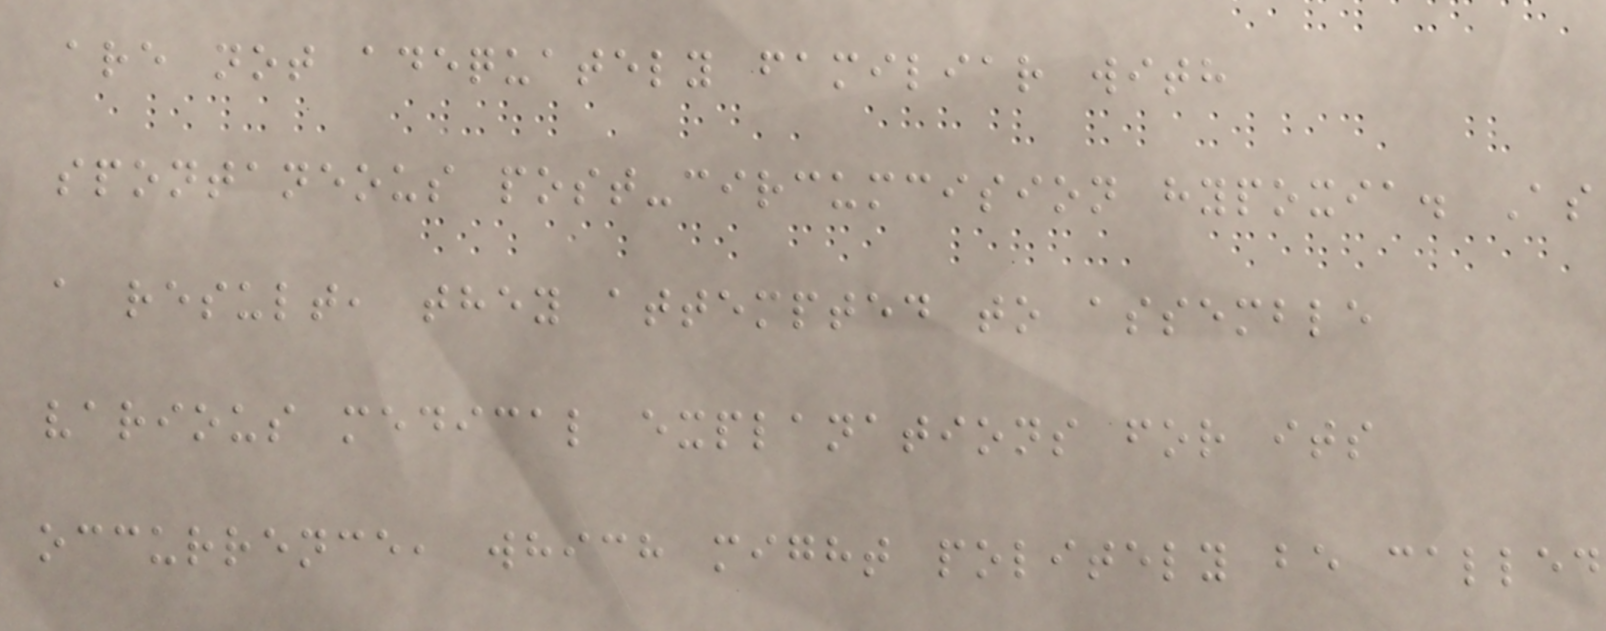are not adequately familiar with
spontaneous post-circumcision hypoxia. As
a result, they attempted to assemble
various medical explanations for its
occurrence, which might politely be called
